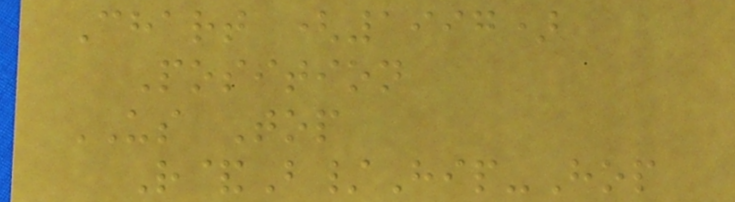Chart (1997)
Position
US Top
R&B/Hip-Hop
